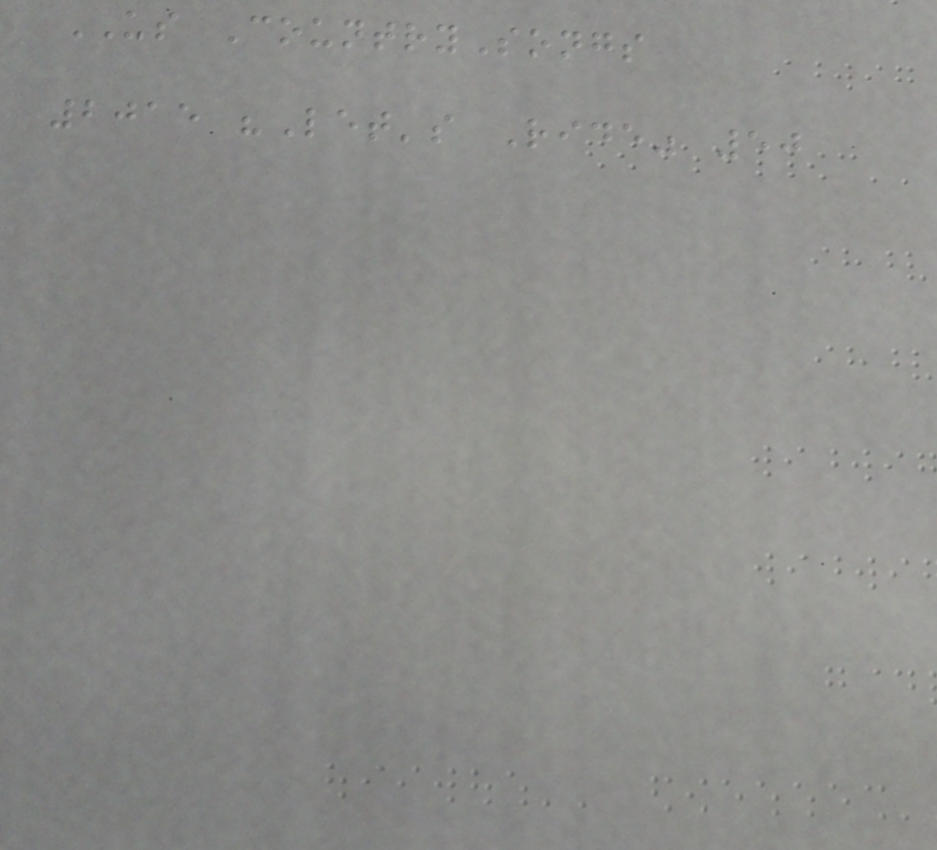US CountrySongs
2015 "Let's Ride" 50
